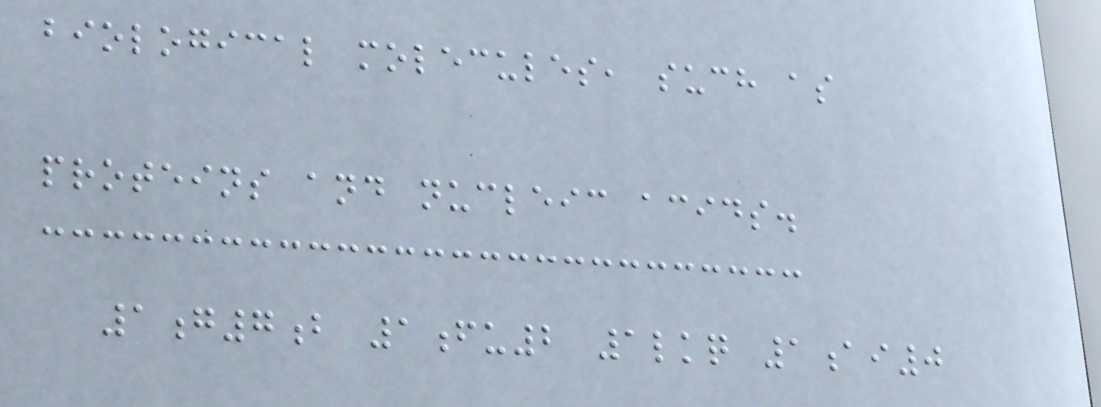biological molecules, such as
proteins and nucleic acids.
1g7b 1fu2 1lkq 1ai0
